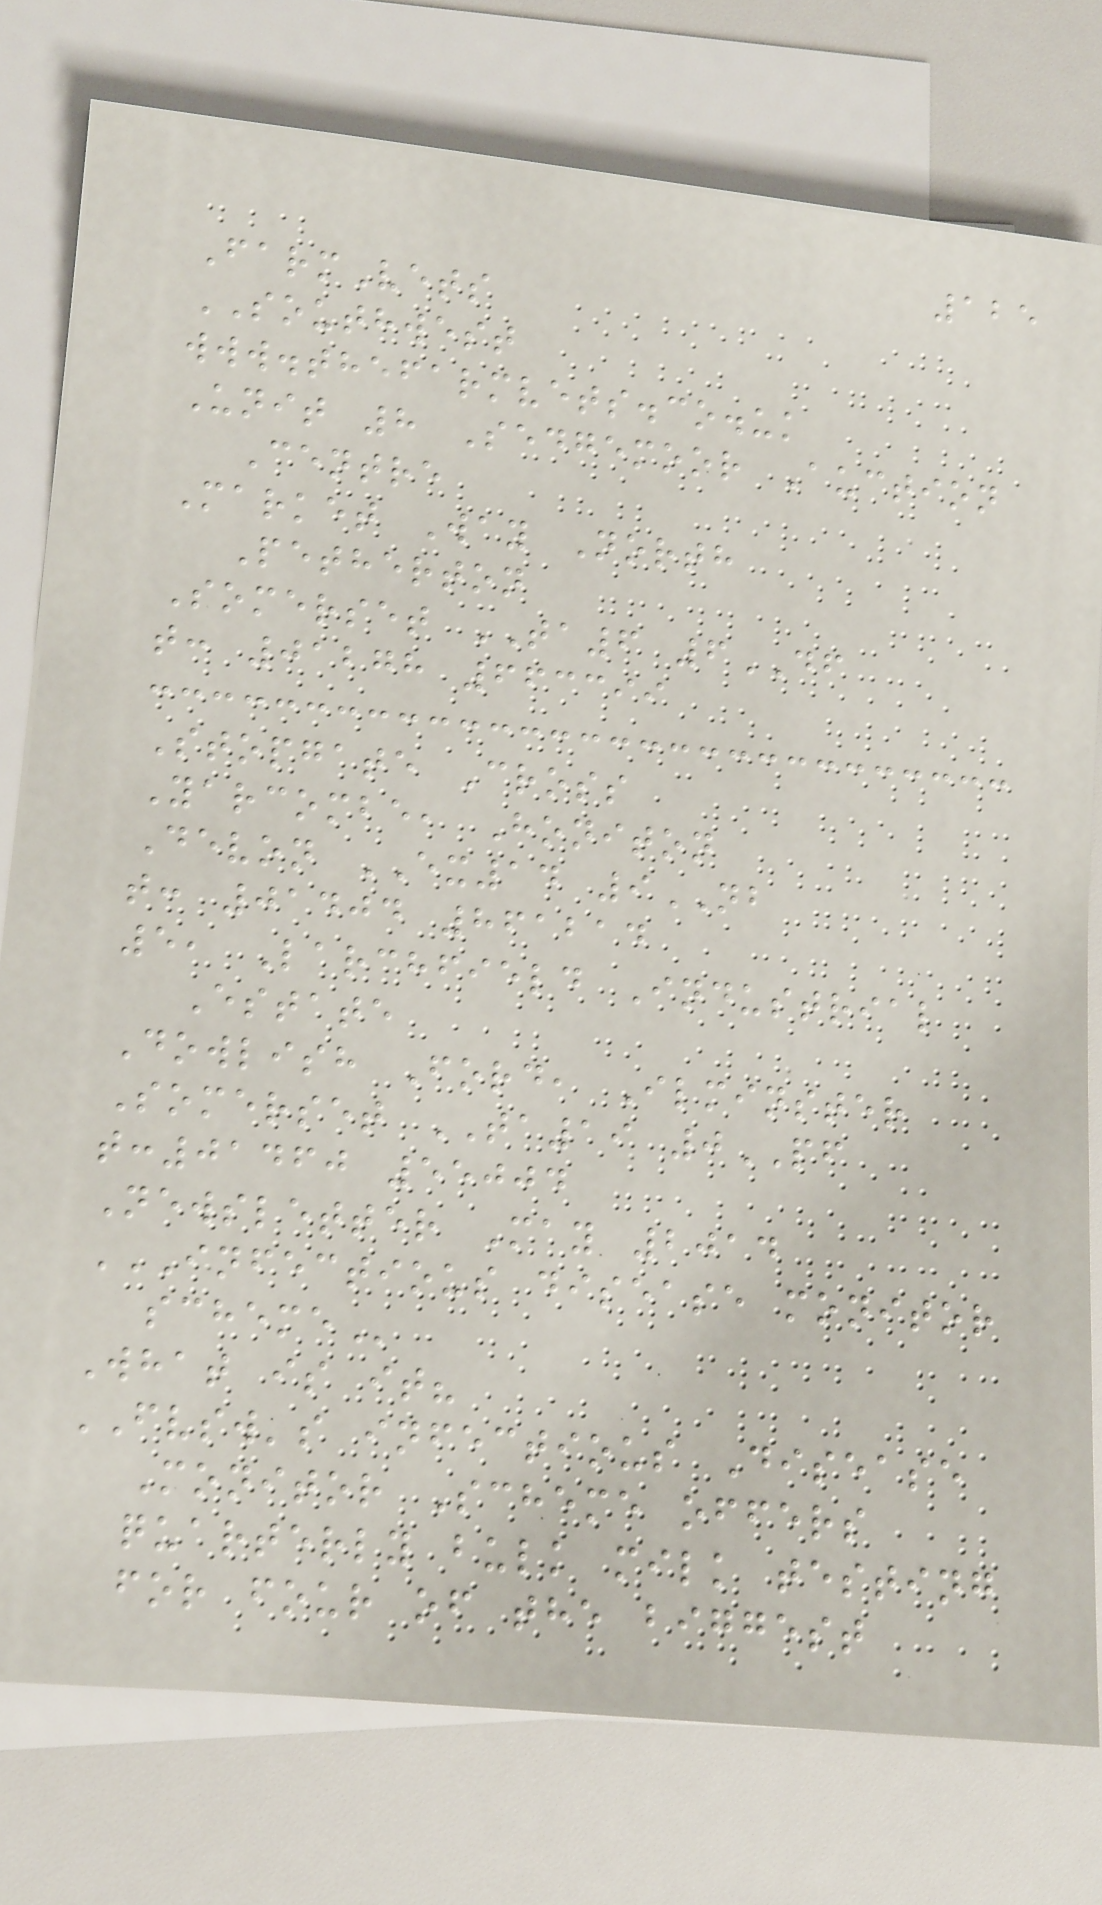125
FarmVets
SOUTHWEST
www.thefarmvets.co.uk
Unit 8 Sedgemoor Auction
Centre
Market Way North
Petherton
Somerset TA6 6DF
t: 01278 663399
Stopgate Cross
Yarcombe, Honiton
Devon EX14 9NB
t: 01404 861214
5, Larchfield Industrial
Estate
Dowlish Ford, Ilminster
Somerset TA19 0PF
t:01460 55004
Newsletter May 2014
INFECTIOUS DISEASE MONITOR
SCHEME
What is it?
FVSW's infectious Disease
Monitor Scheme offers
quarterly bulk milk testing
for four of the biggest
